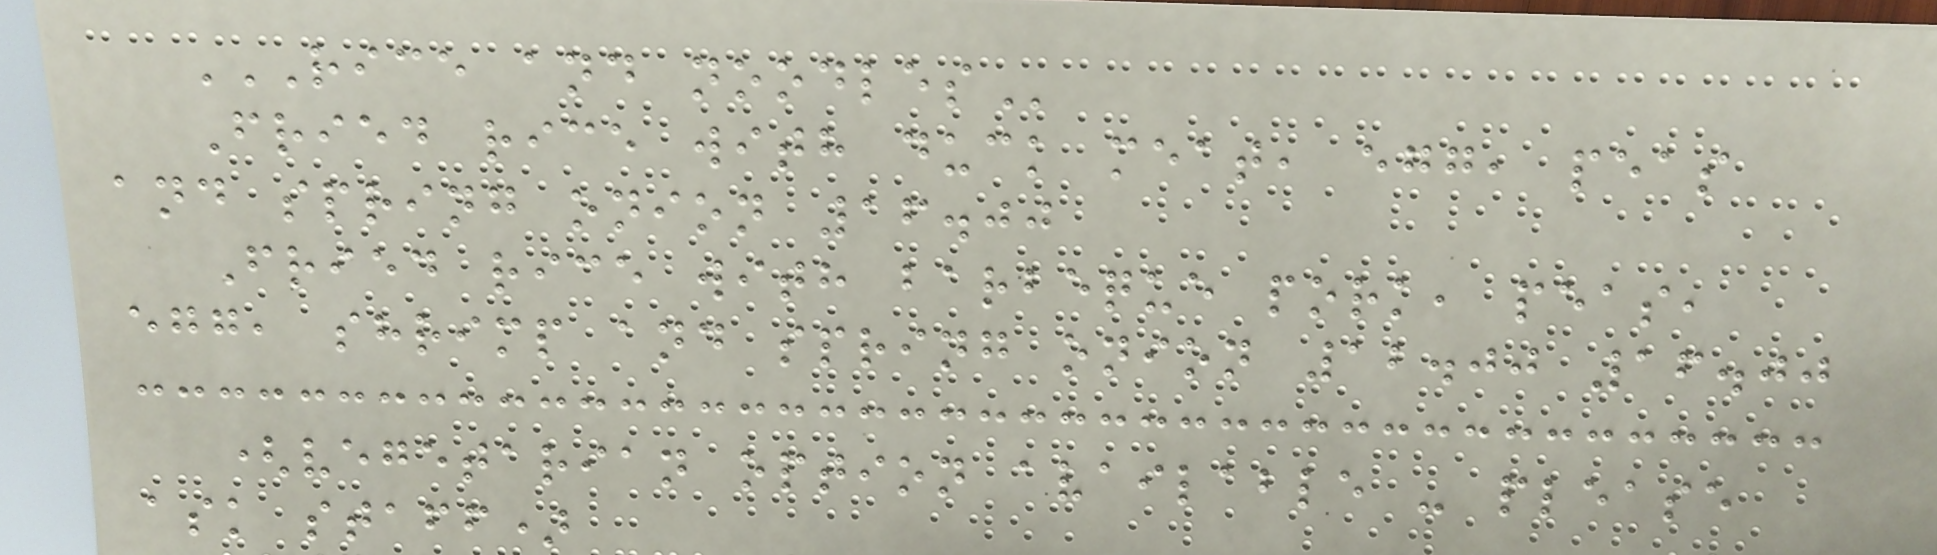RICE AND NOODLES
Fried rice with duck meat, egg, peas
and spring onion 16.00
Fried rice with barbeque pork, peas,
egg, shrimp and spring onion 12.00 16.00
(vegetarian option available - please
ask staff)
